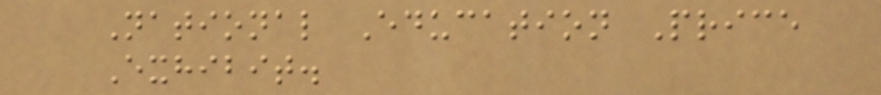National Education Price
Exhibit.
